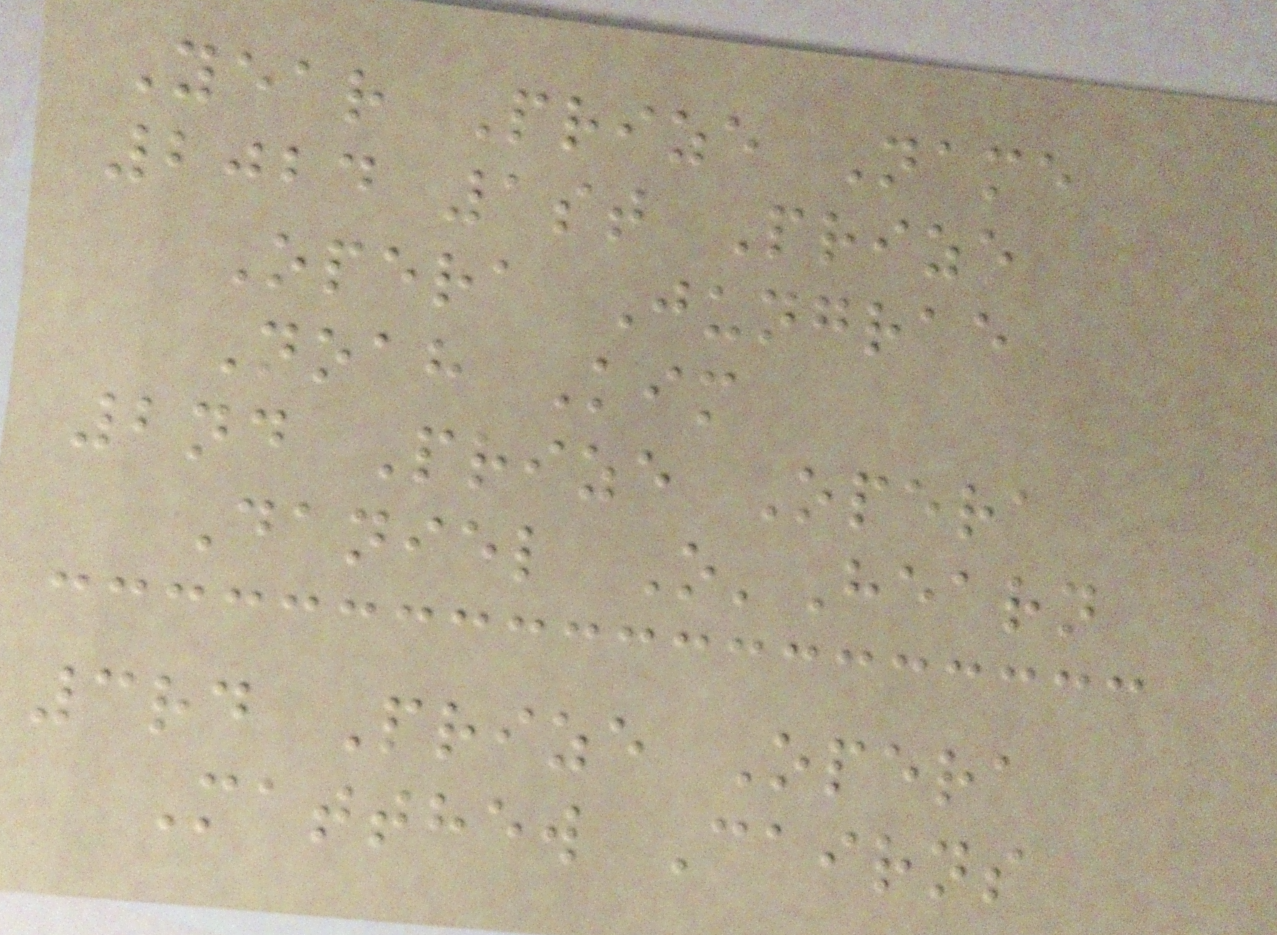Year Prize Name
2024 1st Prize
Opera Jungrae
Noah Kim
2nd Prize Opera
Daniel O'Hearn
3rd Prize Opera
Matthew Cairns
